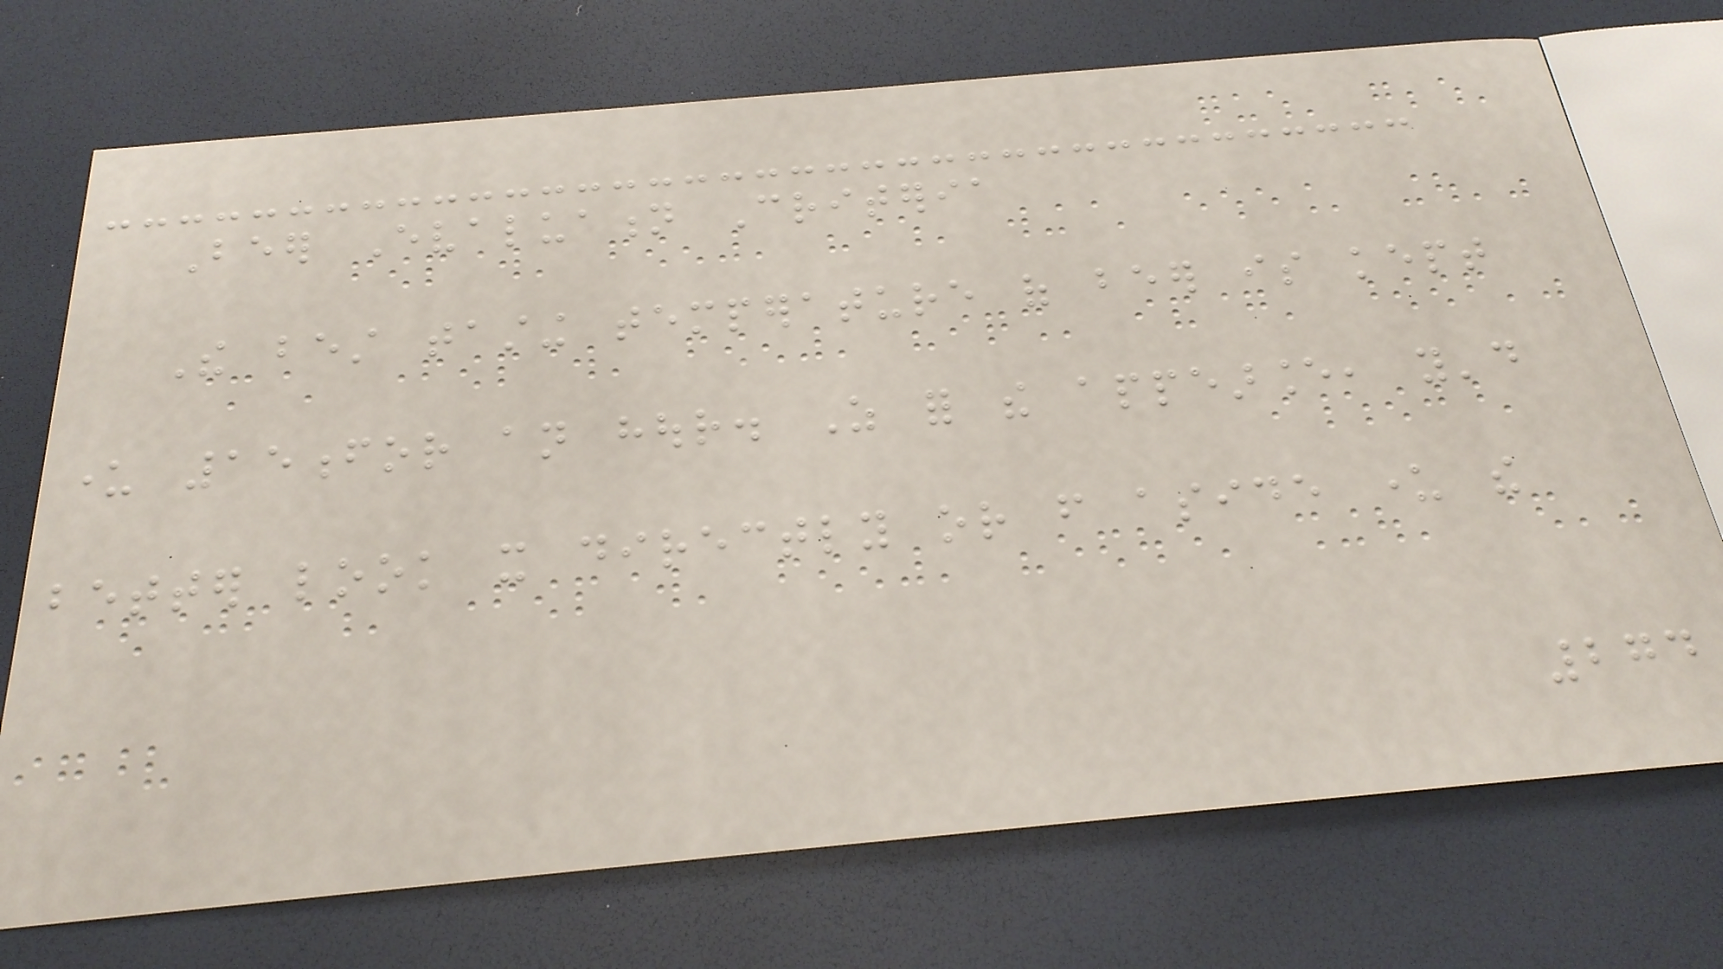Beer Evaluation Criteria
The best tasting temperature of beer is kept
under 15for an hour. As for the appearance, you'd
better look it directly or from aside under the
274
